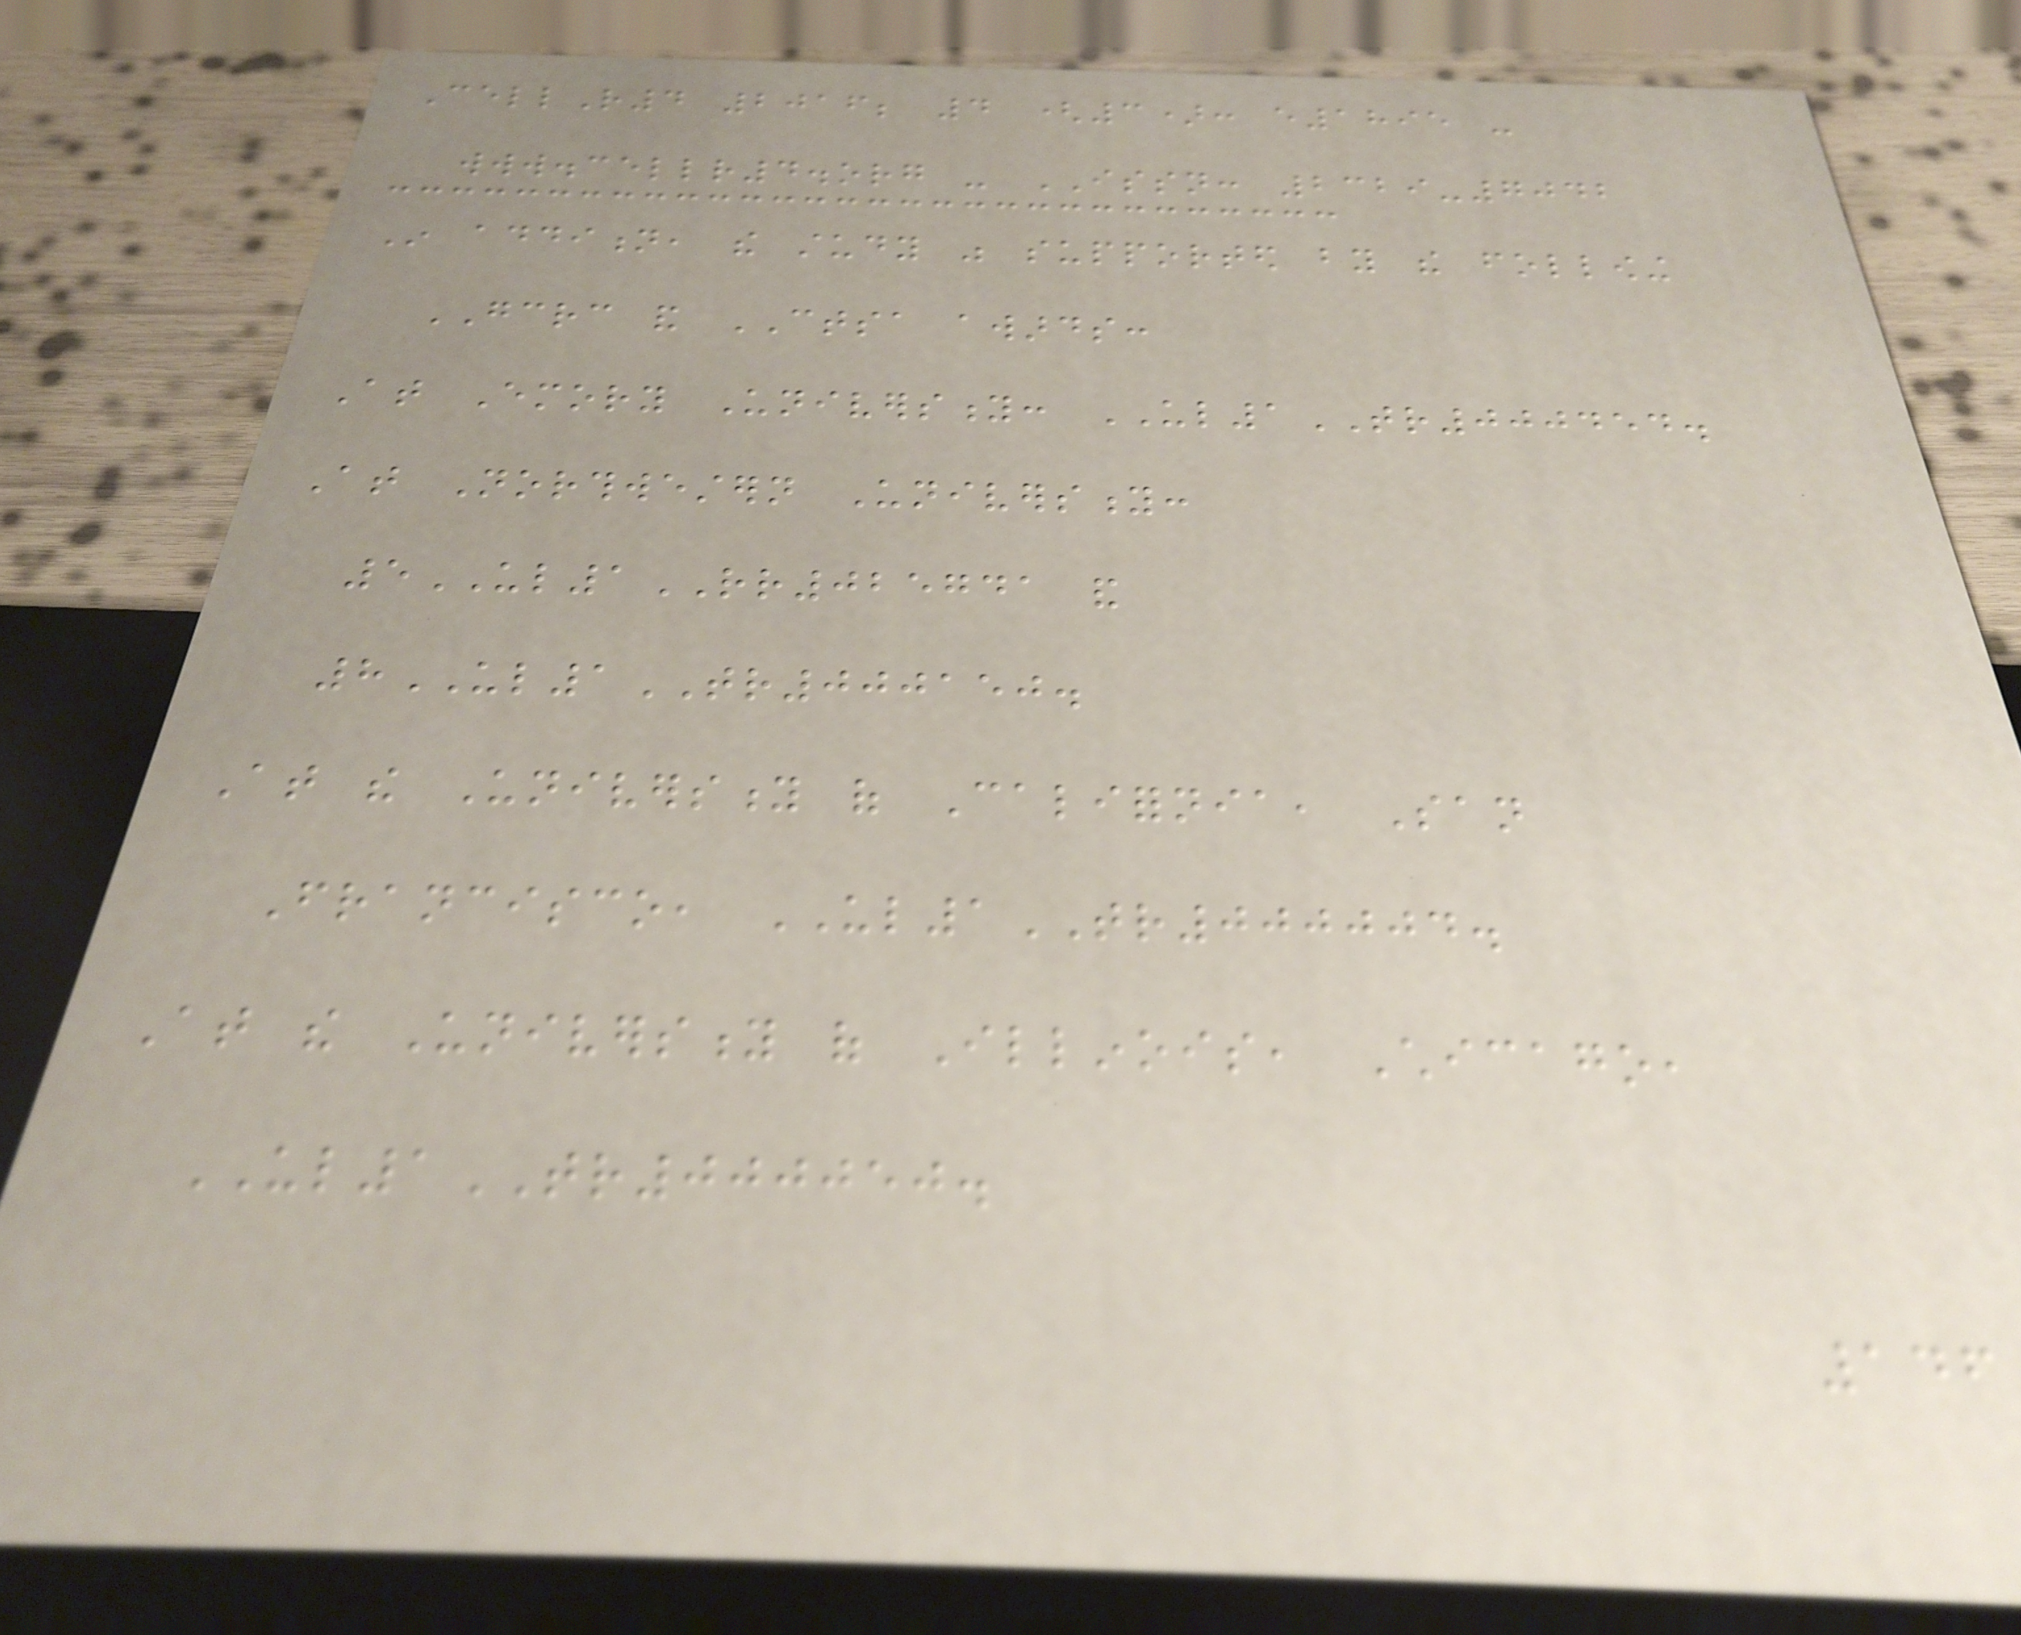CellR4 2016; 4 (3): e1895 -
www.cellr4.org - ISSN: 2329-7042
In addition, the study was supported by the following
GCRC and CTSA awards:
At Emory University: UL1TR000454.
At Northwestern University:
5UL1RR025741 and
8UL1TR000150.
At the University of California, San
Francisco, UL1TR000004.
At the University of Illinois, Chicago,
UL1TR000050.
146
